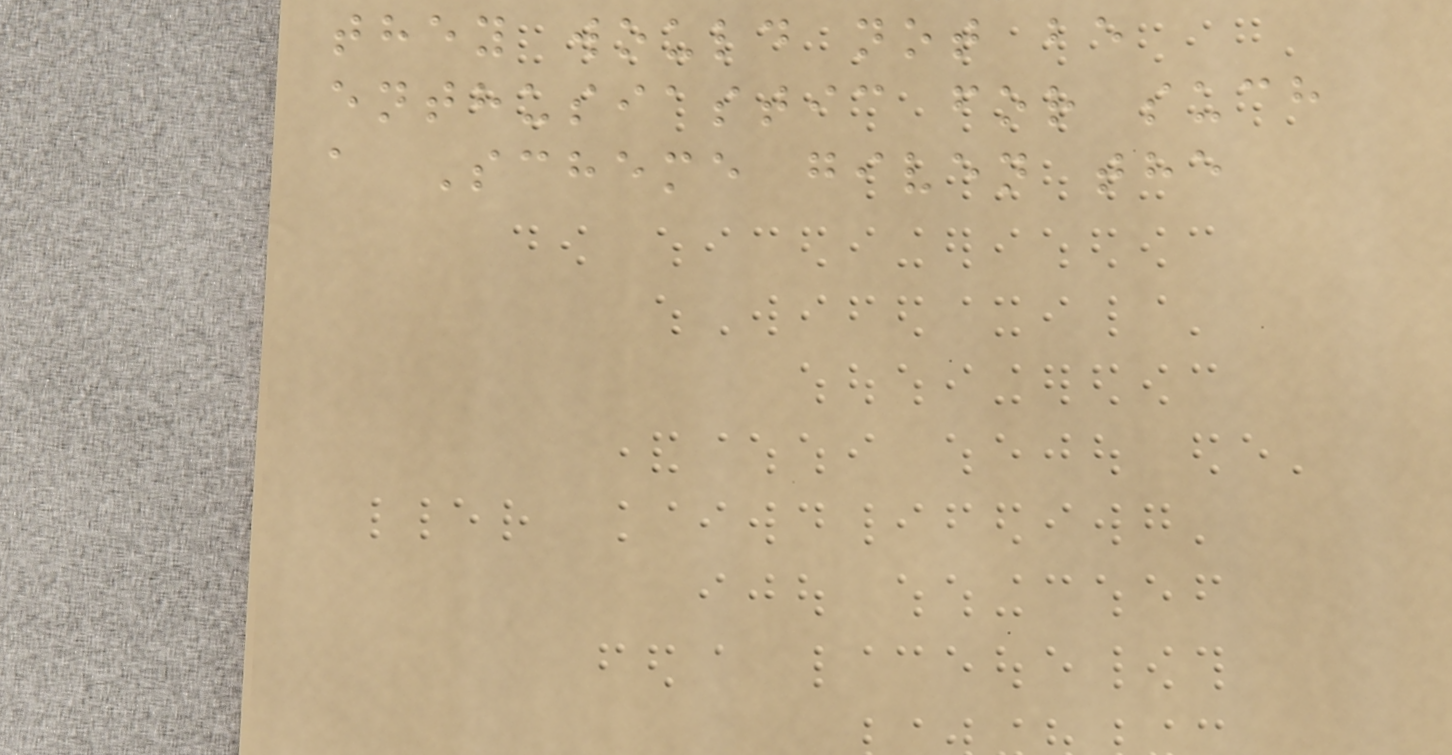they would not be
enthusiastic for such
a Scheme given the
